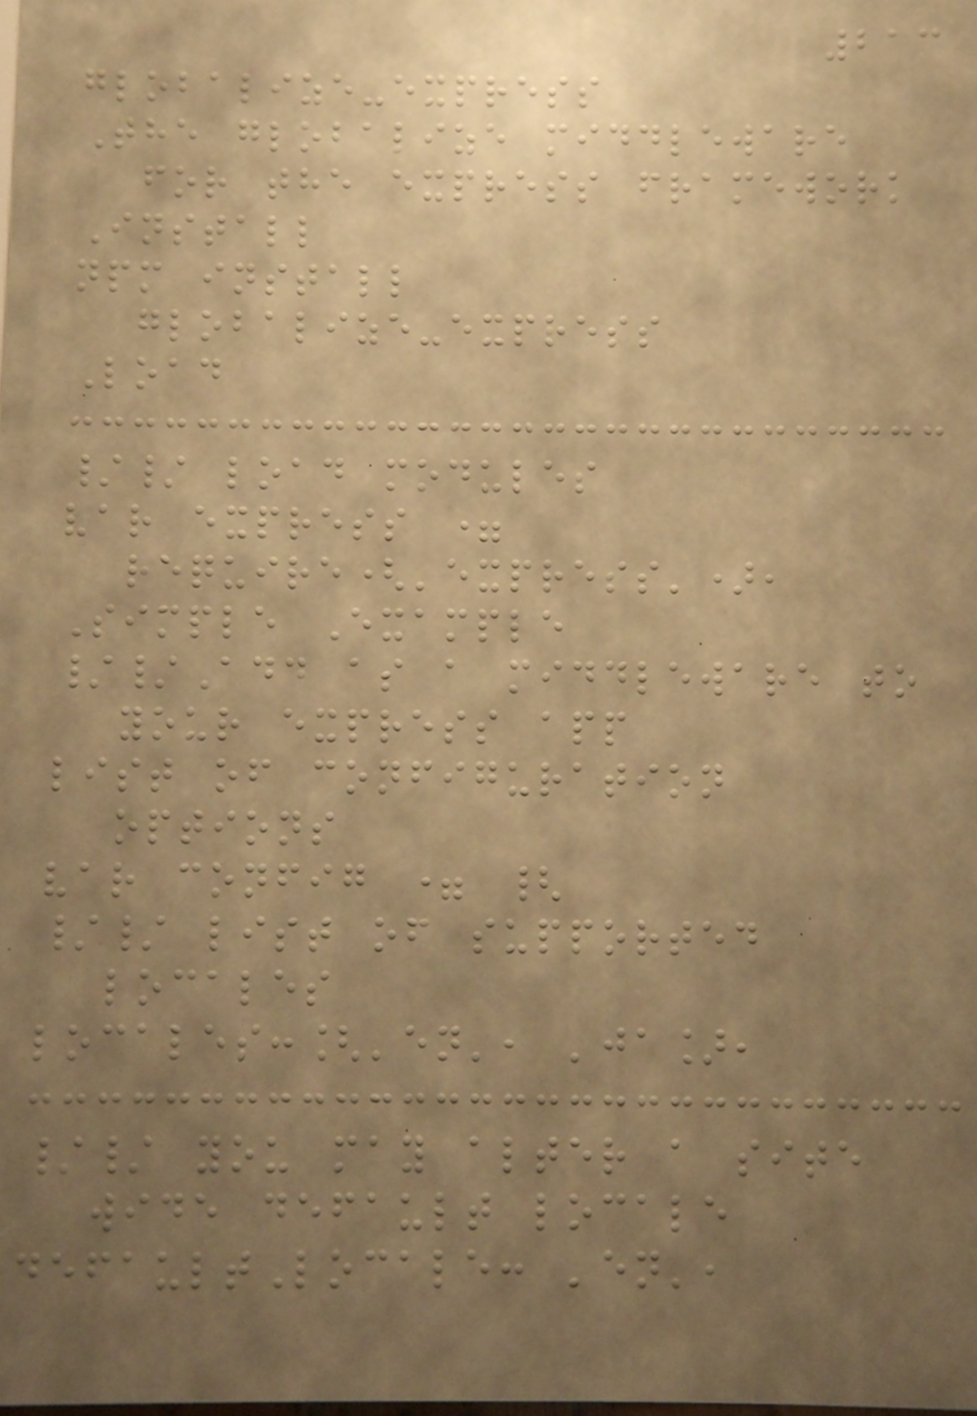213
globalize-express
The globalize middleware
for the express framework
Install
npm install
globalize-express
Load
// load modules
var express =
require('express'),
Simple Example
//Add as a middleware to
your express app
list of configuration
options
var config = {
// list of supported
locales
locales:['en', 'ja],
// you may alter a site
wide default locale
defaultLocale: 'en',
